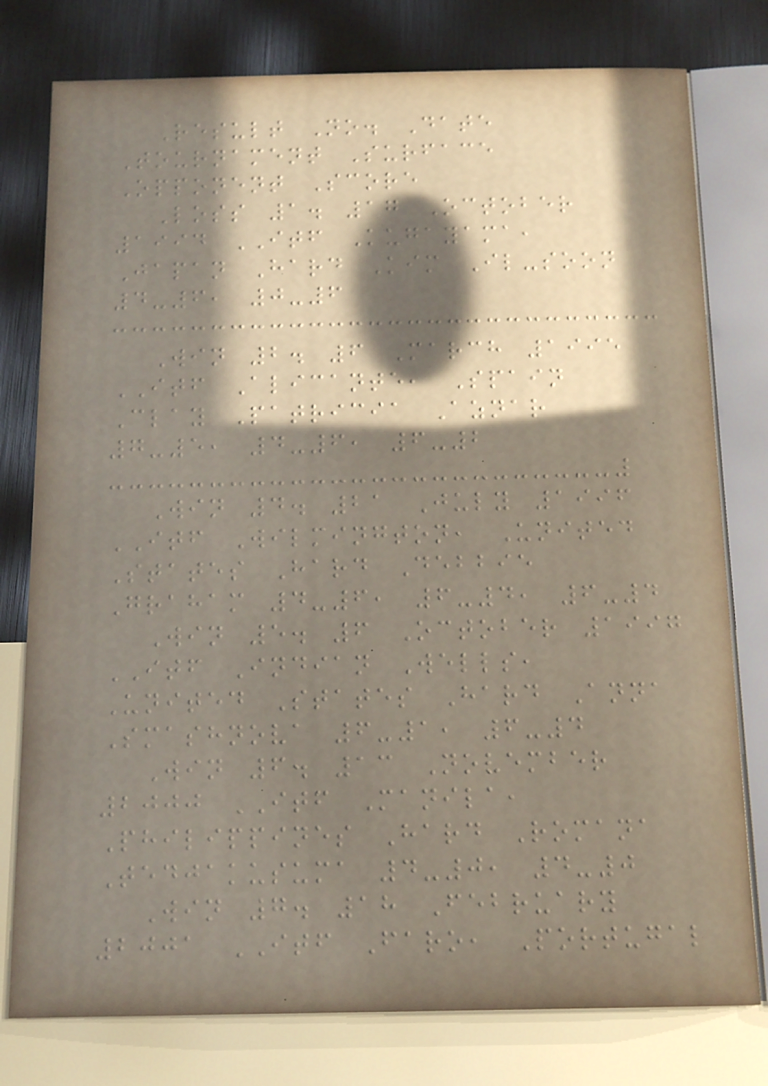Result No. Date
Tournament Surface
Opponent Score
Loss 1. 17 October
1994 ITF Kugayama,
Japan Hard Kim Il-soon
4-6, 0-6
Win 2. 6 March 1995
ITF Alicante, Spain
Clay Patricia Aznar
7-5, 4-6, 6-2
Win 4. 21 July 1996
ITF Wilmington, United
States Hard Debbie
Graham 4-6, 6-4, 6-4
Win 5. 6 October 1997
ITF Indian Wells,
United States Hard Anna
Smashnova 6-1, 6-4
Win 6. 13 November
2000 ITF Manila,
Philippines Hard Romana
Tedjakusuma 4-0, 4-0
Win 7. 18 February
2001 ITF Faro, Portugal
